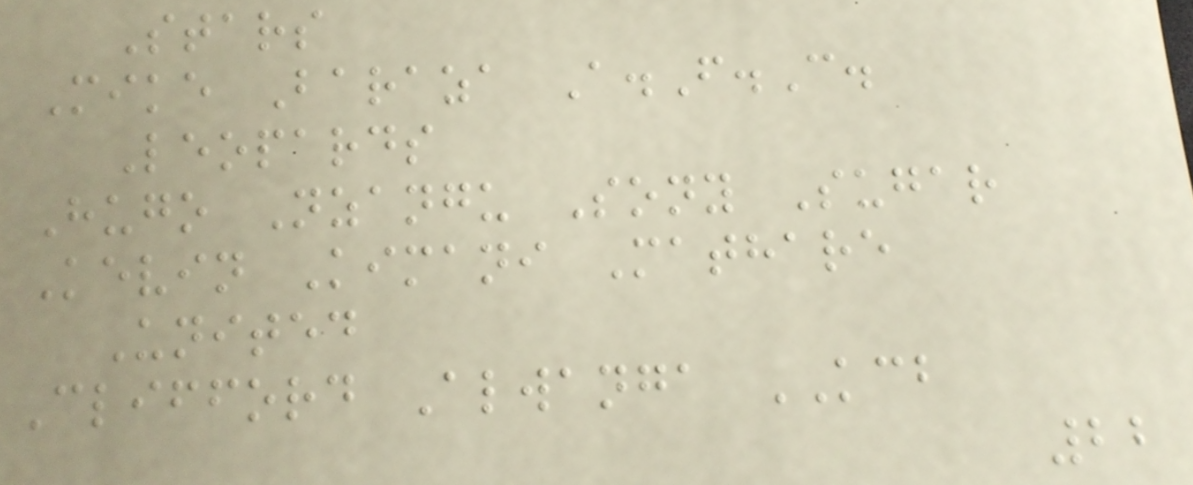Stars
Mike Baraza A.F.C.
Leopards
Hugo Nzangu Sony Sugar
Kevin Kimani Mathare
United
Clifford Alwanga KCB
22
